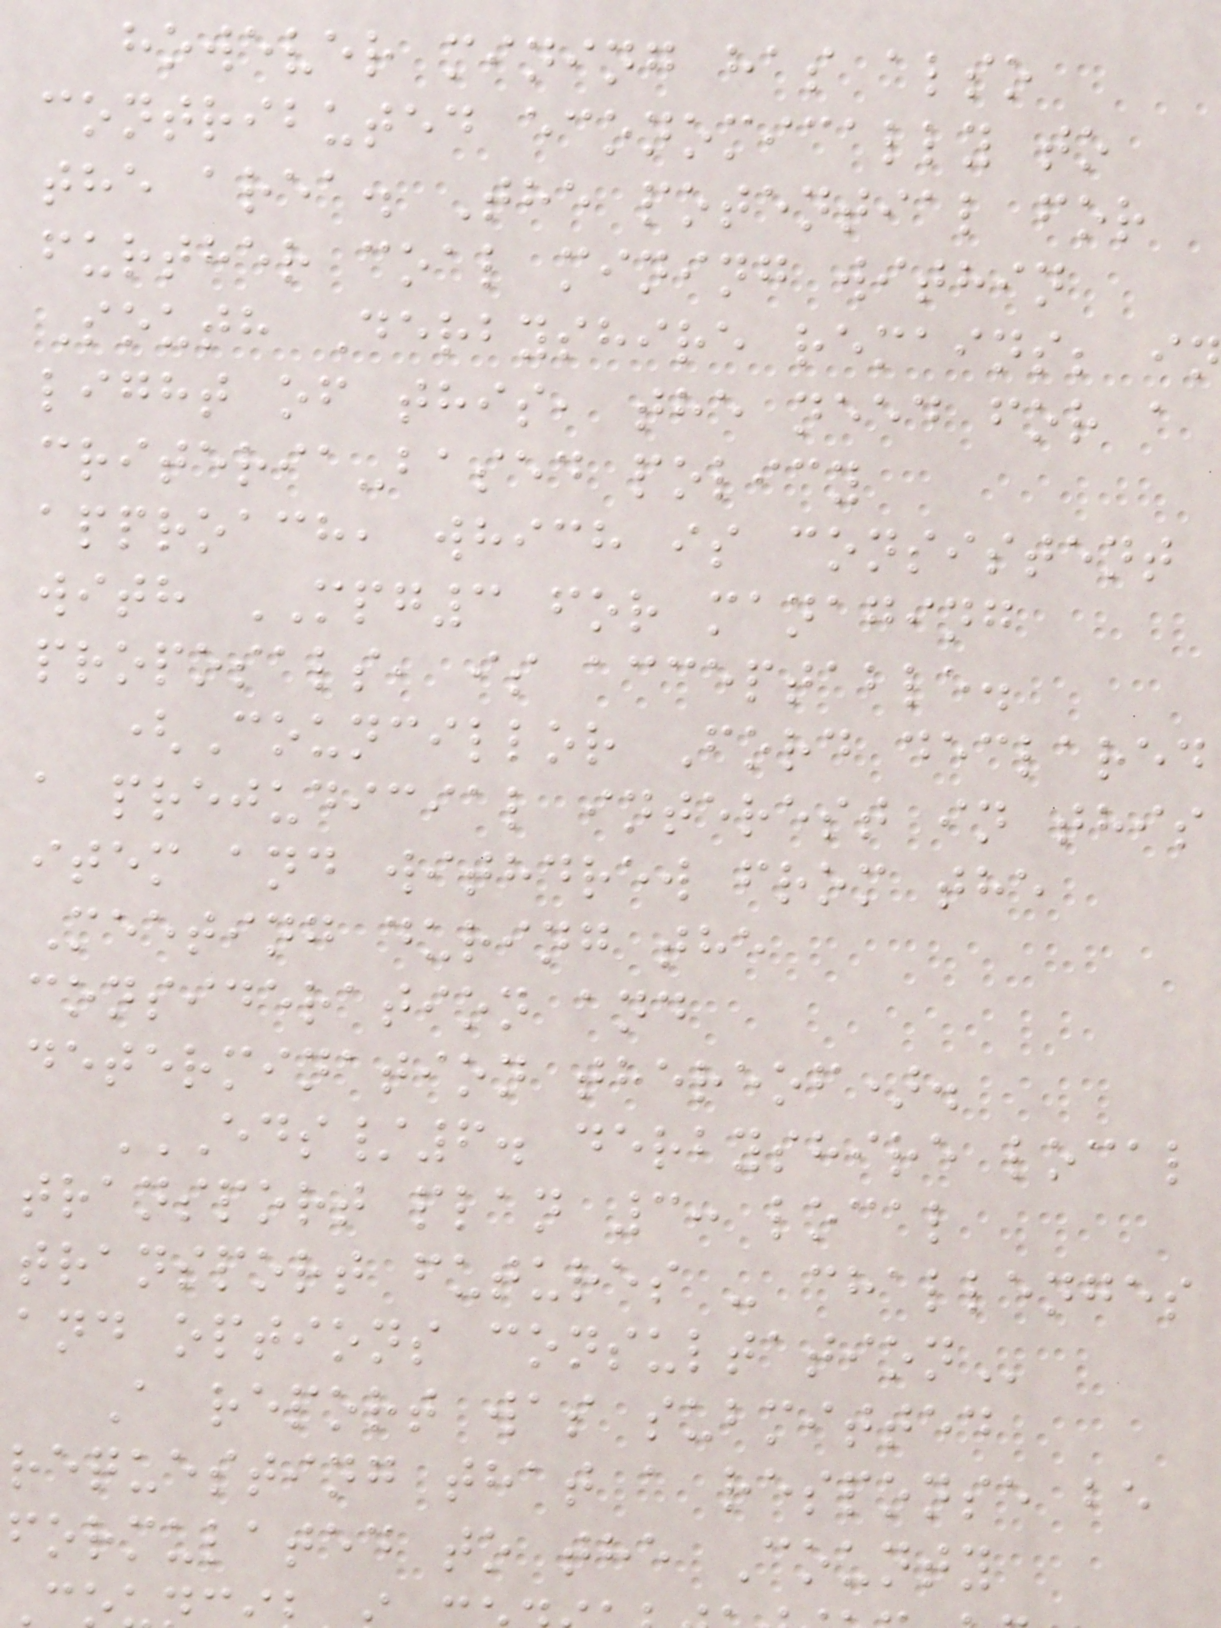however mining has also
contributed economically to
the area. The potential for
further coal mining within
South Derbyshire remains; in
light of this, the need for a
criteria-based policy
approach, which is consistent
with MPG3 for managing
proposals, is acceptable.
(Councillor Ford declared
a prejudicial interest in this
item and withdrew from the
Meeting during the
consideration and
determination thereof).
EDS/6. DERBYSHIRE LOCAL
transport plan 3: local
transport futures - challenges
and options
A report was submitted
requesting that a response be
formulated to the County
